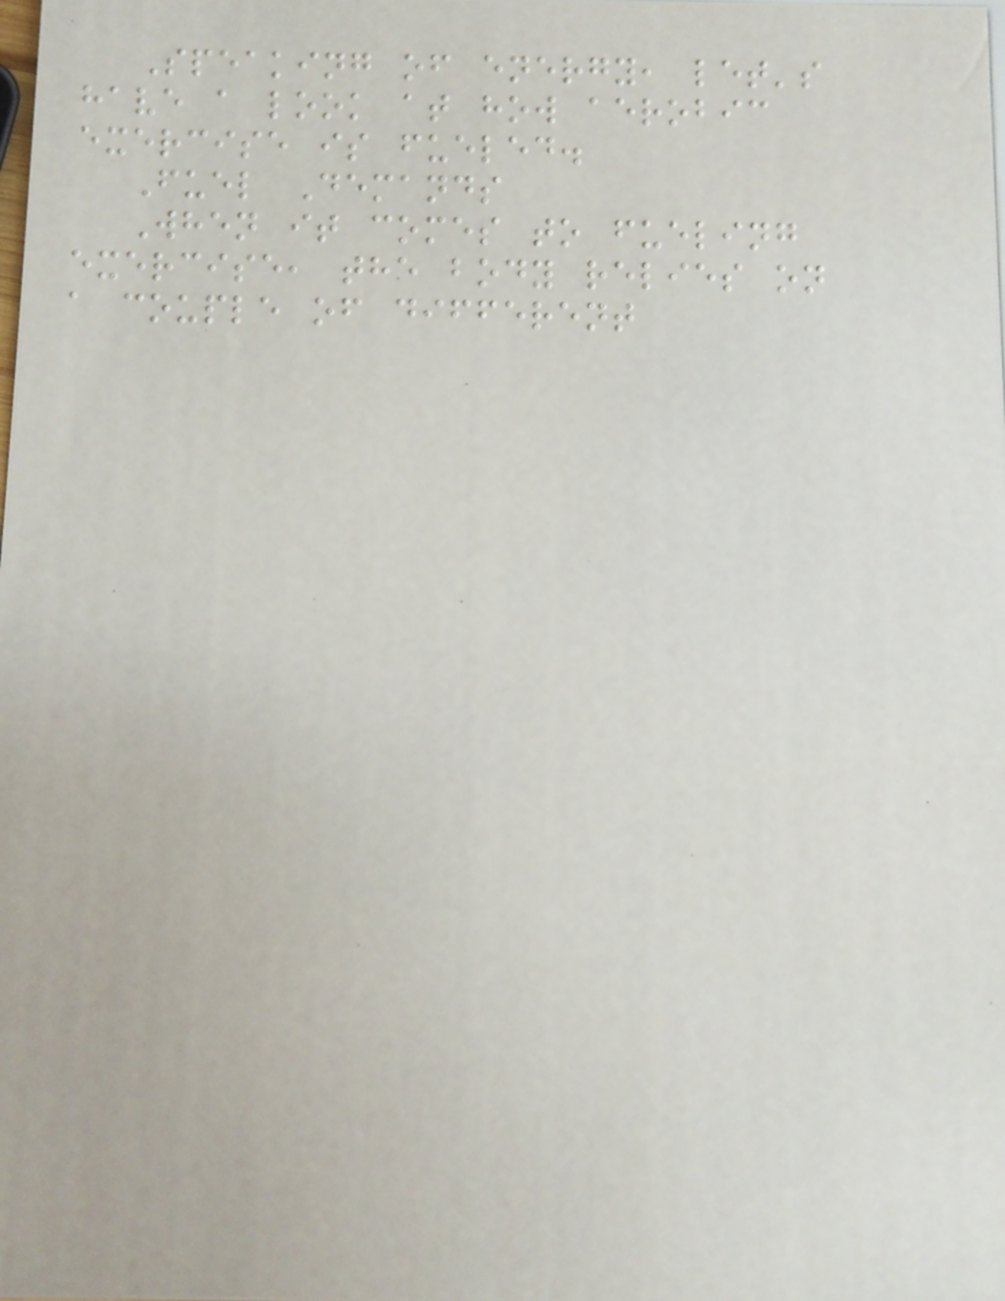Speaking of energy, let's
have a look at how aerobic
exercise is fueled.
Fuel Demands
When it comes to fueling
exercise, the body relies on
a couple of different
